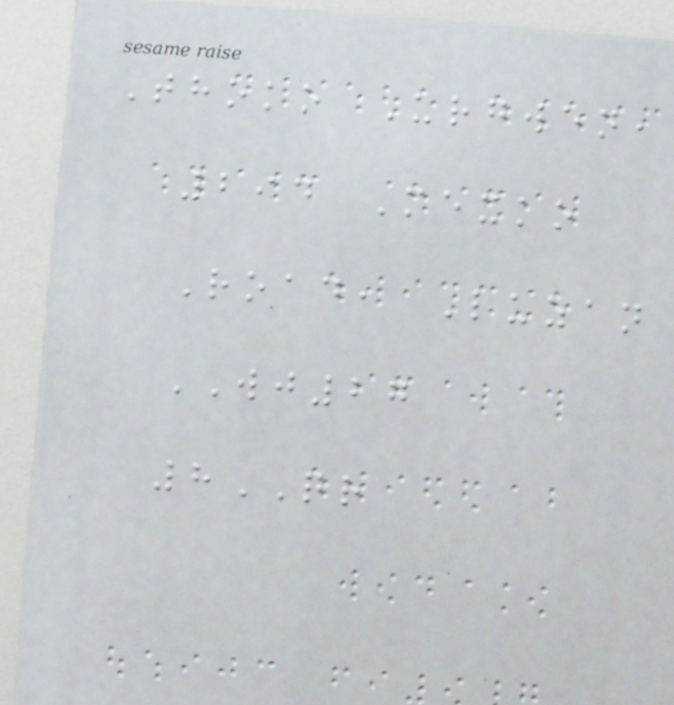Thoko Urgwen,
294 Mexko
Road, Luzan
WJ27
8QR
